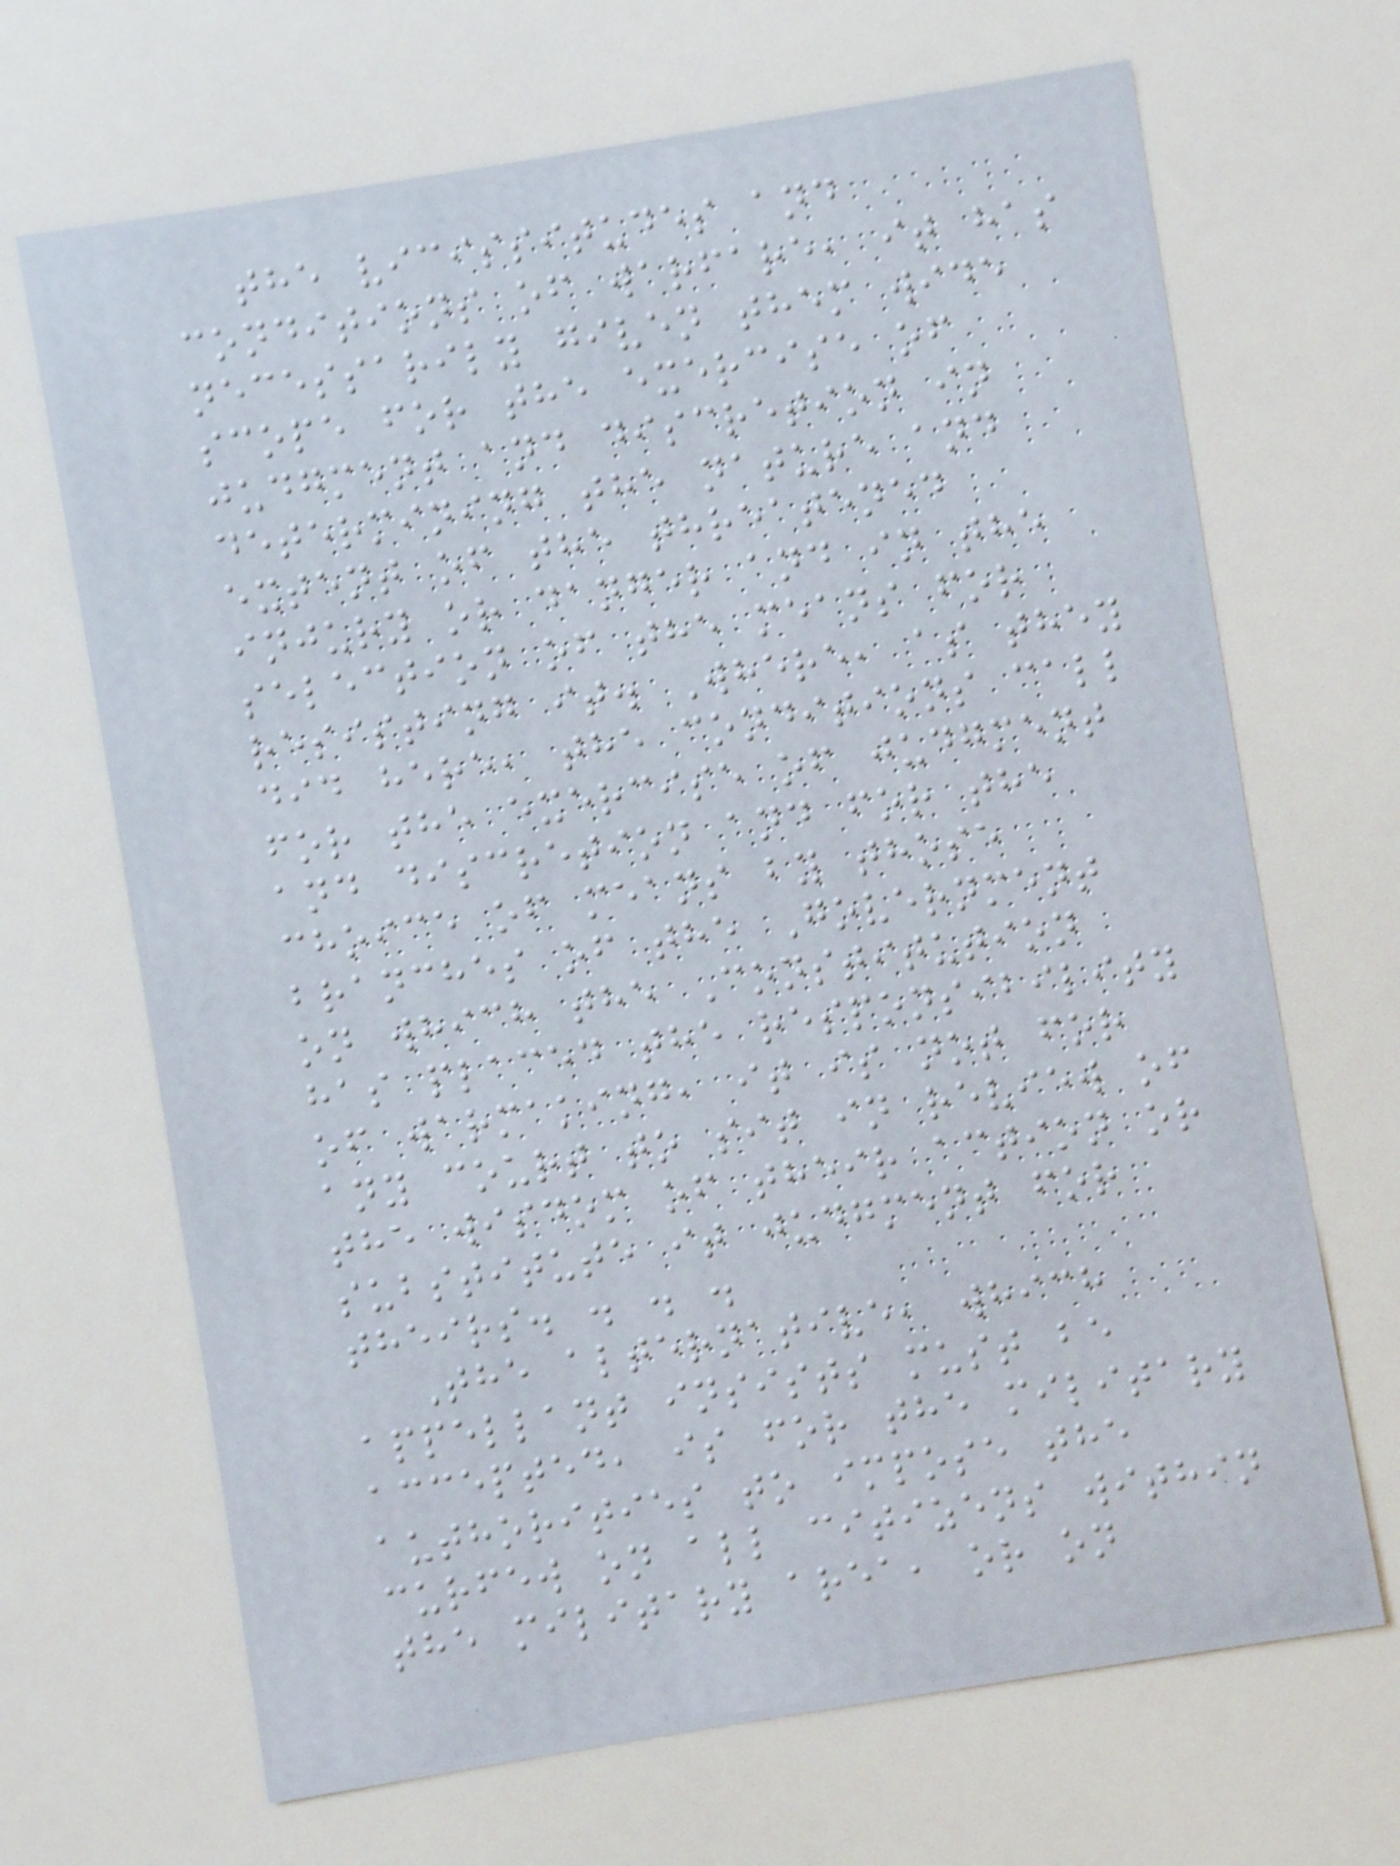the vicissitudes and
conditions of warfare, it has
necessarily given them wide
scope for the exercise of
judgment and discretion in
determining the nature and
extent of the threatened
injury or danger and in the
selection of the means for
resisting it. Where, as they
did here, the conditions call
for the exercise of judgment
and discretion and for the
choice of means by those
branches of the Government
on which the Constitution
has placed the responsibility
of warmaking, it is not for
any court to sit in review of
the wisdom of their action or
substitute it judgment for
theirs. . . .
The alternative, which
appellant insists must be
accepted, is for the military
authorities to impose the
curfew on all citizens within
the military area, or on
